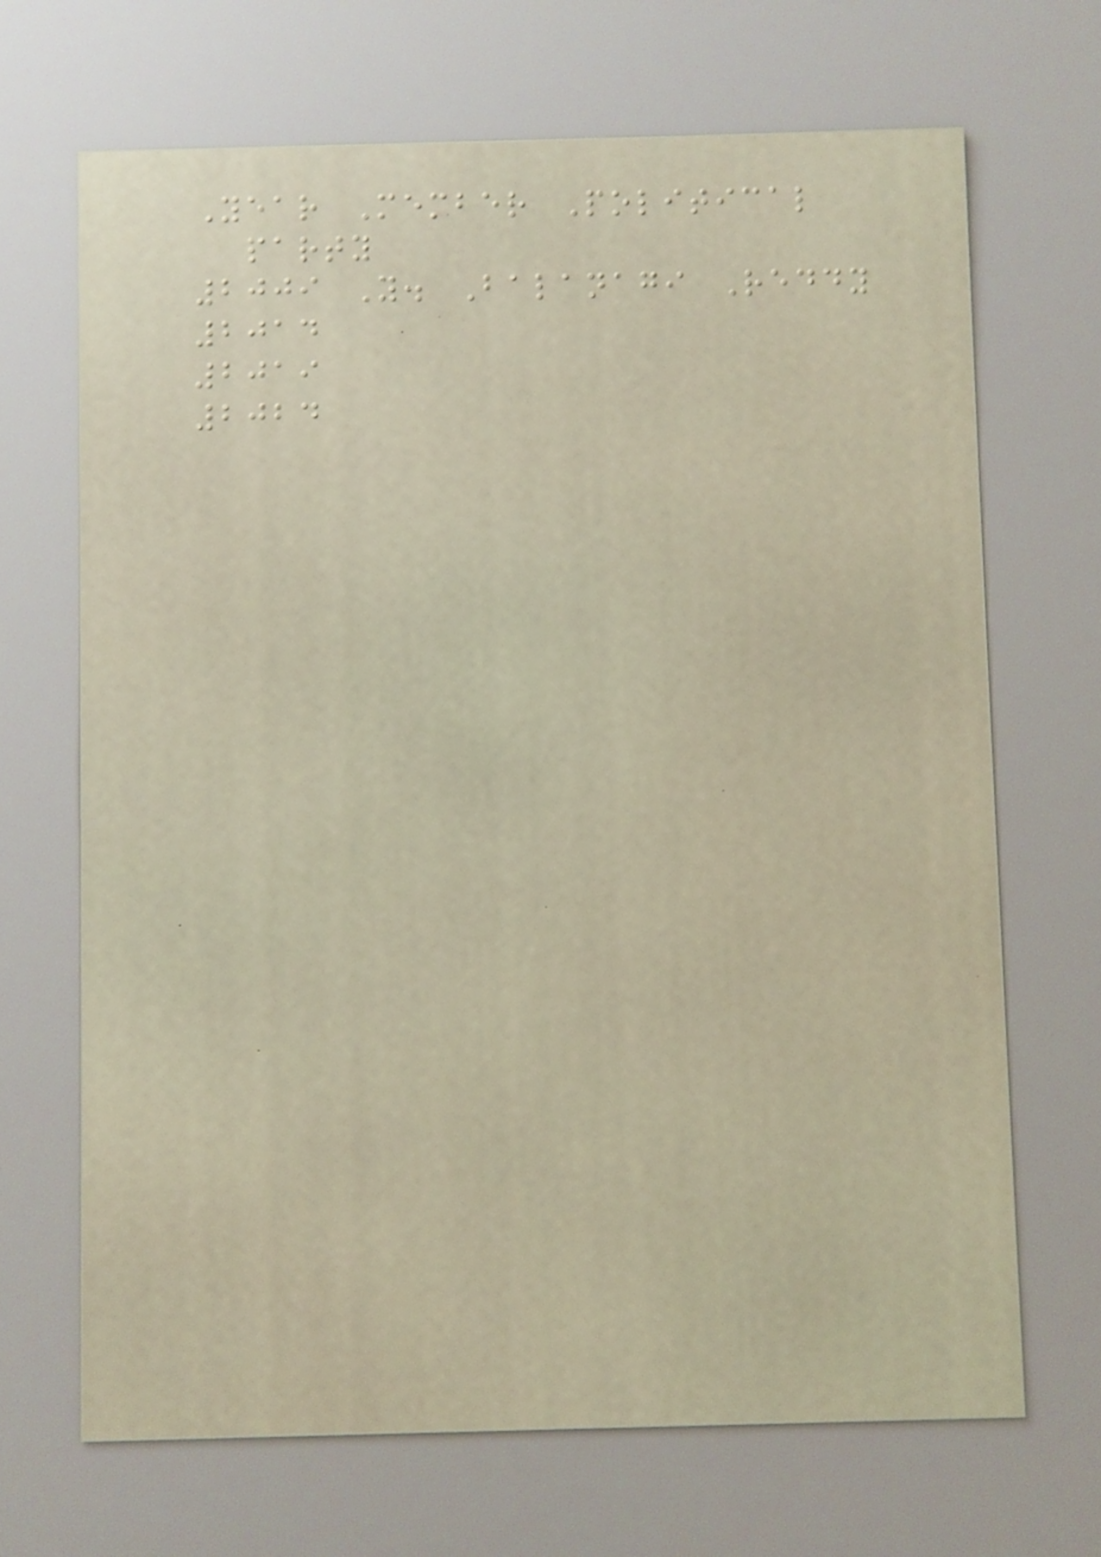Year Member Political
party
2009 Y. Balanagi Reddy
2014
2019
2024
